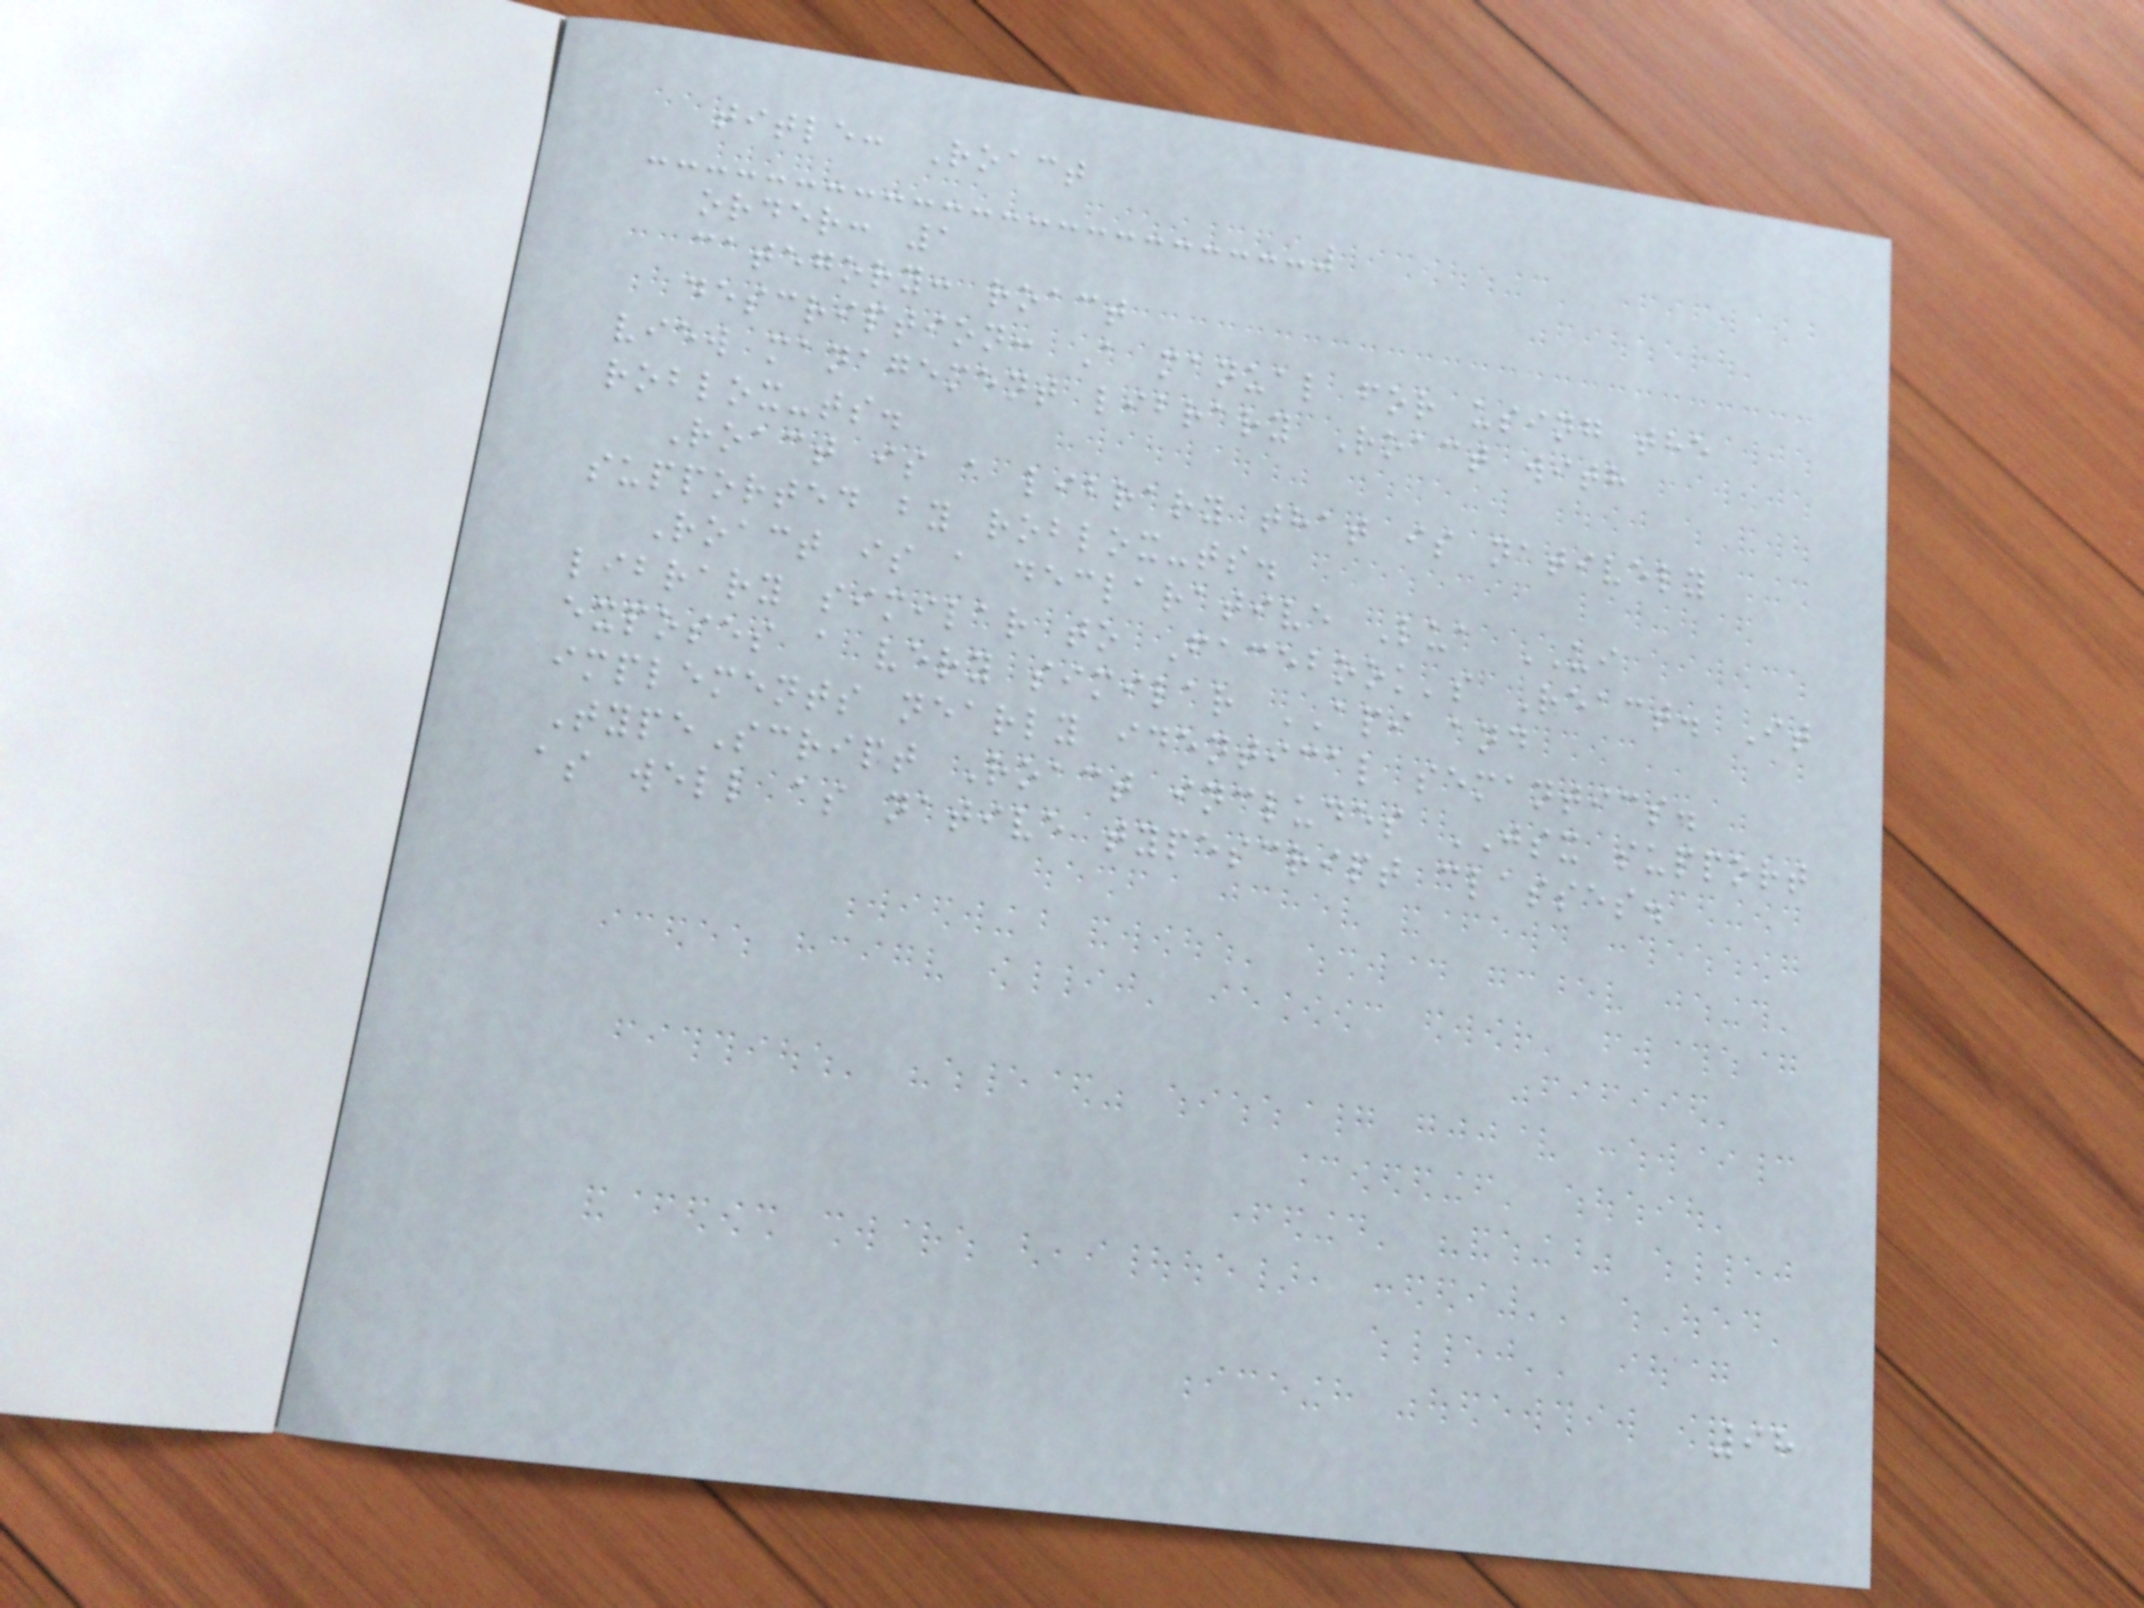title: Roact
order: 1
category: roact
description: A manual for using the
view management library Roact with
roblox-ts.
Roact is a library that is natively
supported by roblox-ts.
Roact is a declarative Lua UI
library similar to Facebook's React. It
exposes a very similar API and
implements nearly identical semantics.
TypeScript Roact includes JSX support
as well as native typescript classes.
98
